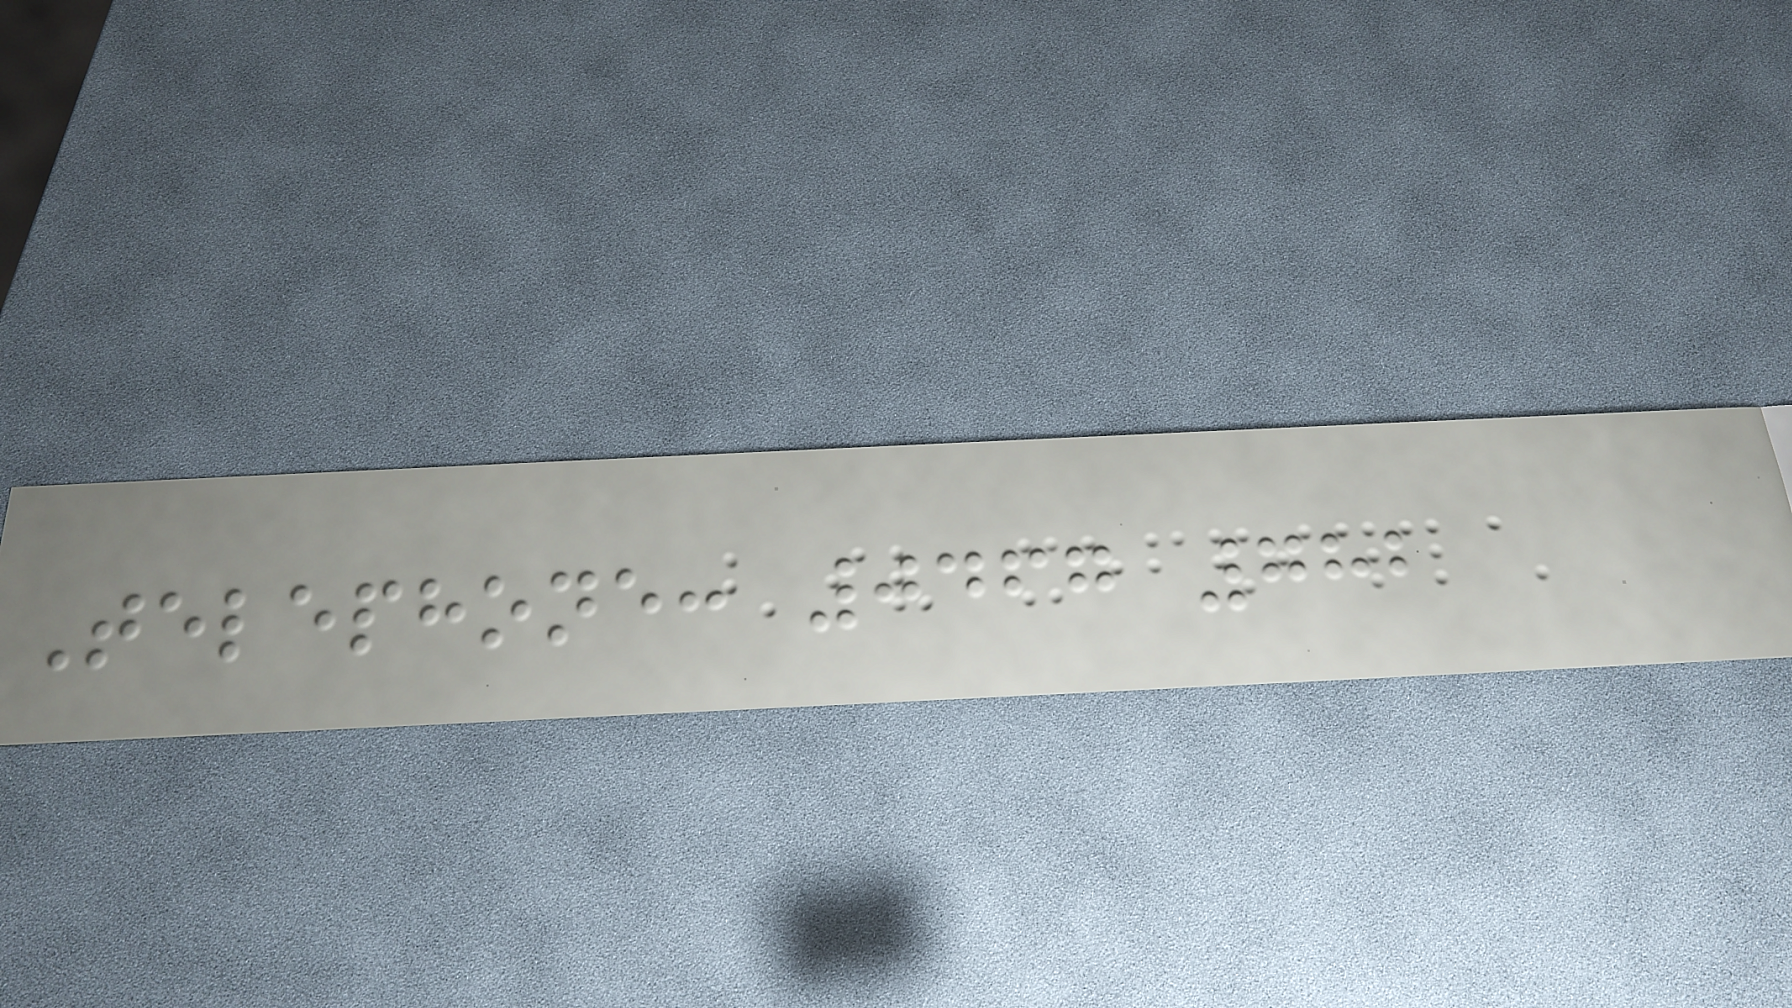Telephone: 0467 782
